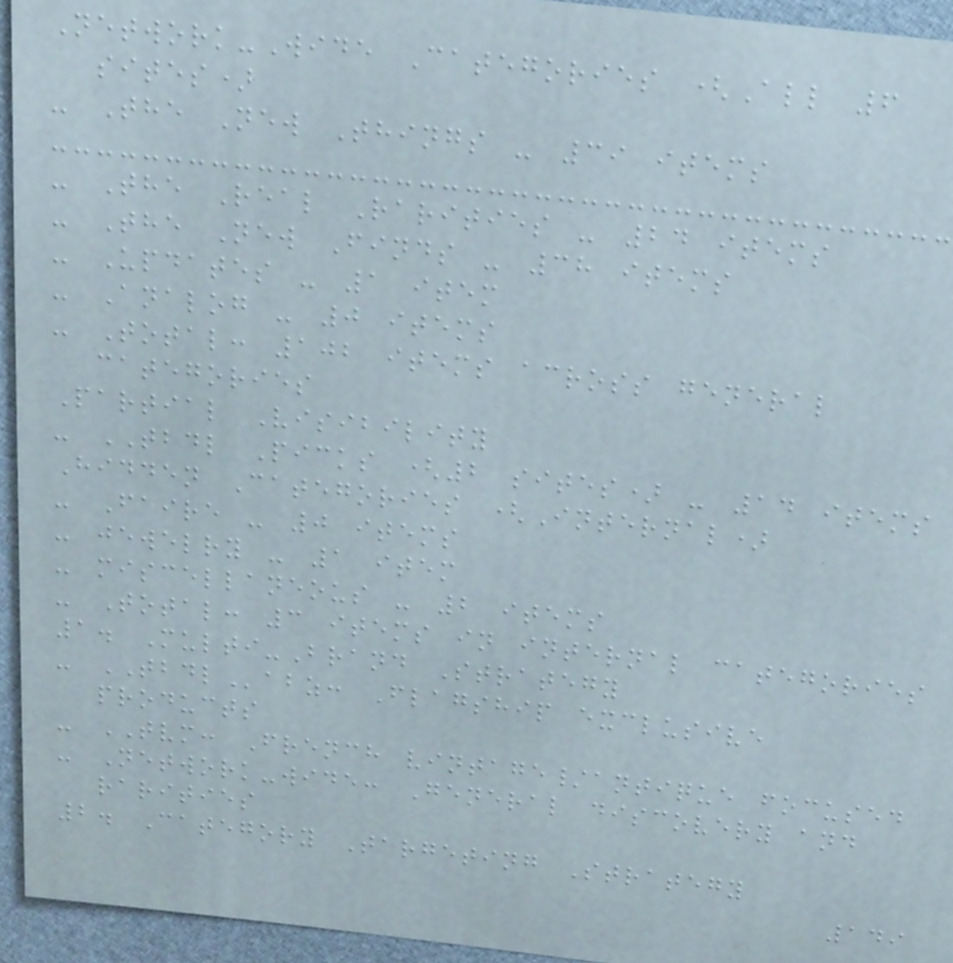Network-Wide Categories (All 6
sites)
- The New Things - 39 items
- The Real Rarities - 24 items
- The New Finds - 38 items
- Updates - 1 item
- Analog - 0 items
- Total: 102 items across general
categories
Partial Visibility
- TBDL Picks (2 sites) - 14 items
Hidden Categories (Internal)
- Faire - 0 items
- jewelry - 1 item
- miscellaneous - 2 items
- Total: 3 items in internal categories
1. Multi-Brand Strategy
- TBDLabz: Flagship exclusive
products
- TVM: French vintage/antique focused
- Network-wide: General discovery and
rarities
2. Category Targeting Strategy
149
